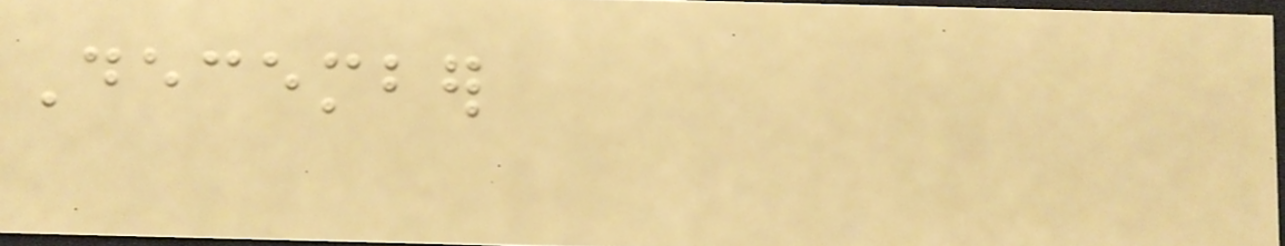December
